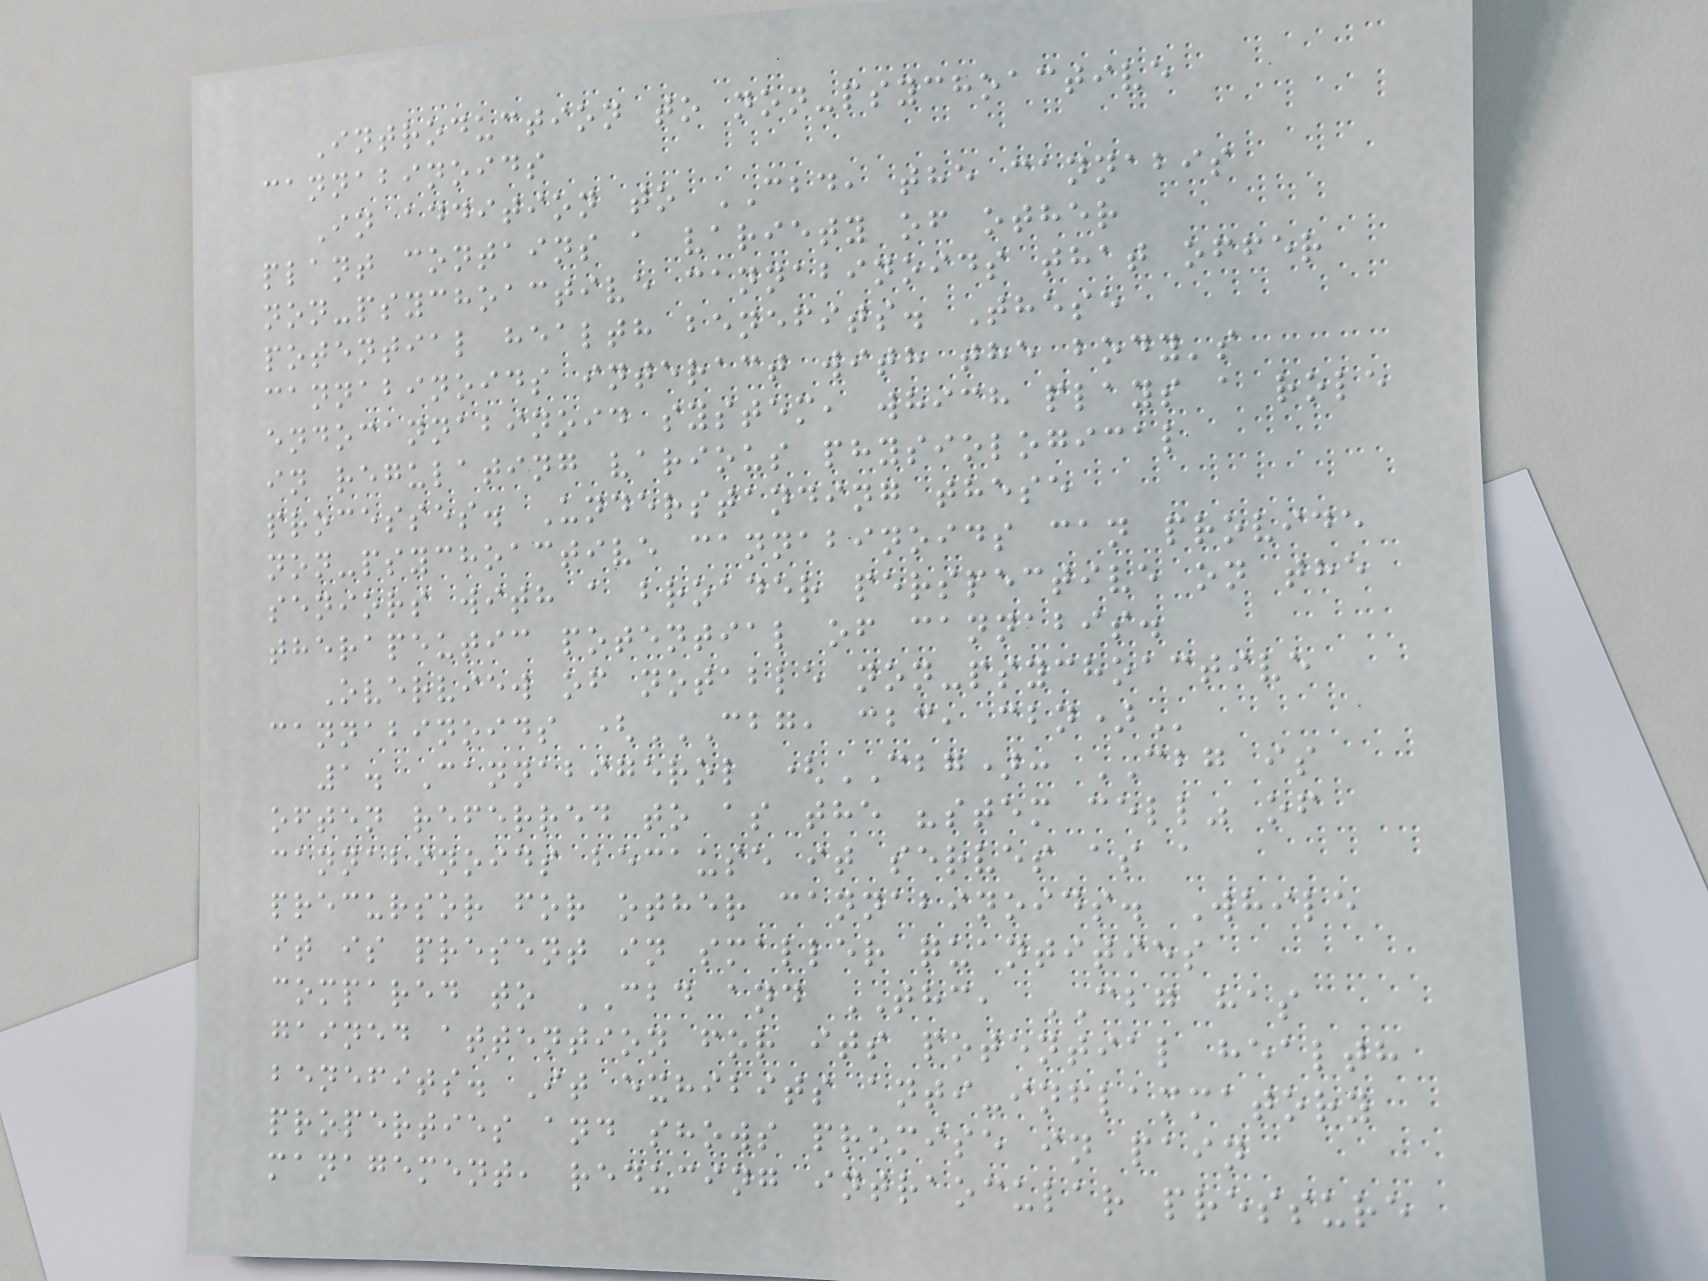Introduction to non-psychoactive
cannabinoids
In addition to CBD, the cannabis
plant contains a variety of other
non-psychoactive cannabinoids that offer
potential health benefits. These
cannabinoids interact with the body's
endocannabinoid system, which plays a role
in regulating various physiological
processes. Understanding these
non-psychoactive cannabinoids can provide
seniors with a broader perspective on the
therapeutic potential of cannabis.
Overview of notable non-psychoactive
cannabinoids (CBG, CBC, CBN)
1. Cannabigerol (CBG): CBG is
often referred to as the "stem cell" of
cannabinoids because it serves as a
precursor for other cannabinoids. While
it is present in smaller quantities
compared to CBD and THC, CBG has
gained attention for its potential health
benefits. It exhibits anti-inflammatory
properties and shows promise in pain
management, reducing intraocular pressure
